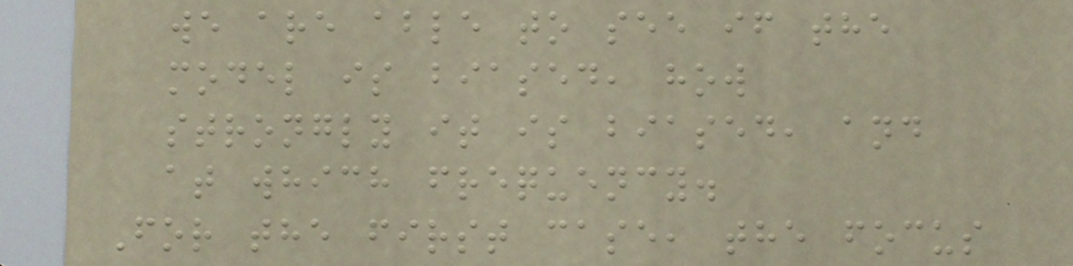we are able to see if the
model is biased, how
strongly it is biased, and
at which frequency.
For the first case, the focus
